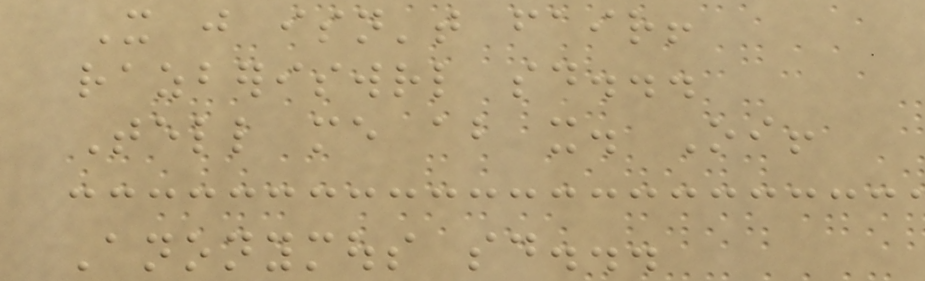It just isn't fair!
razberiswrl said...
Tell me about it. Oi!
Anonymous said...
